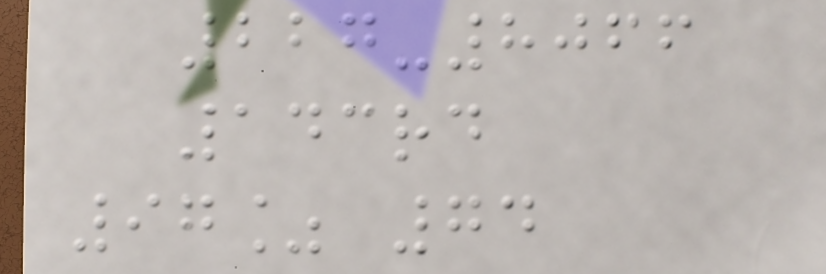227-8066
143rd
97% 74
